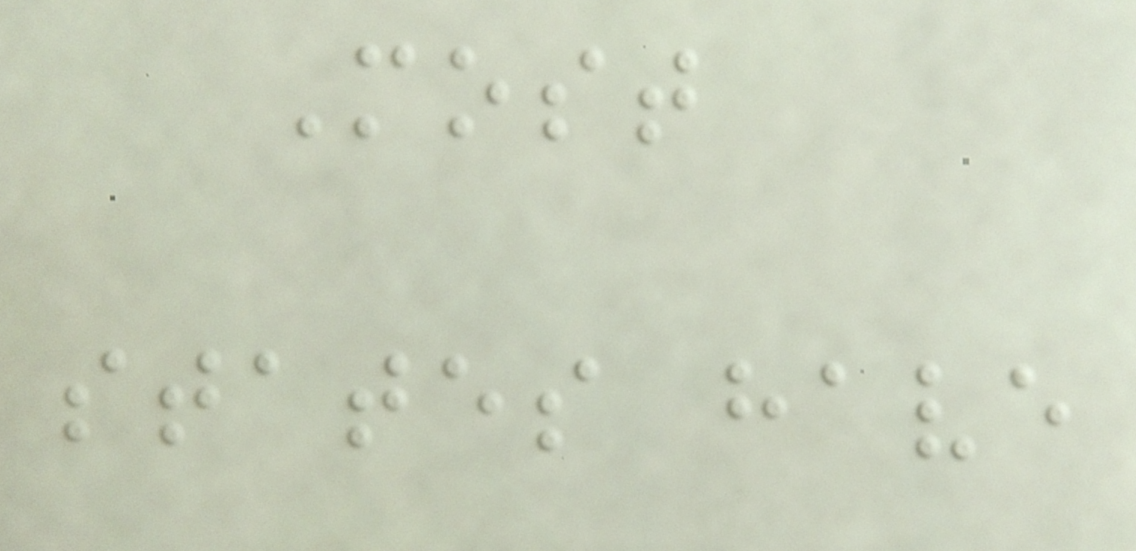Most
states have
